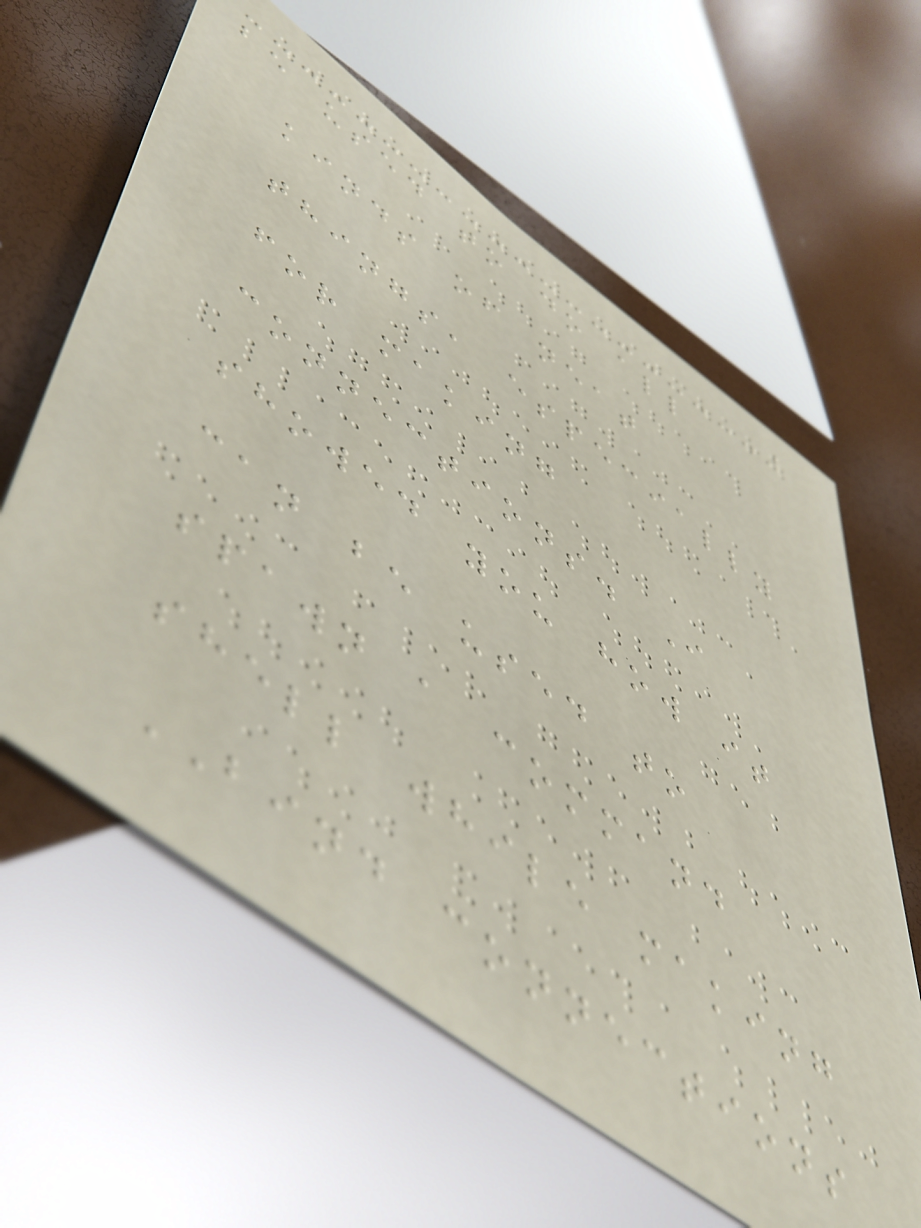be used to do all
kinds of neat
things, especially
for making
connections. I
showed you how it
can be used to
spawn a command
shell while making
BIND connections
